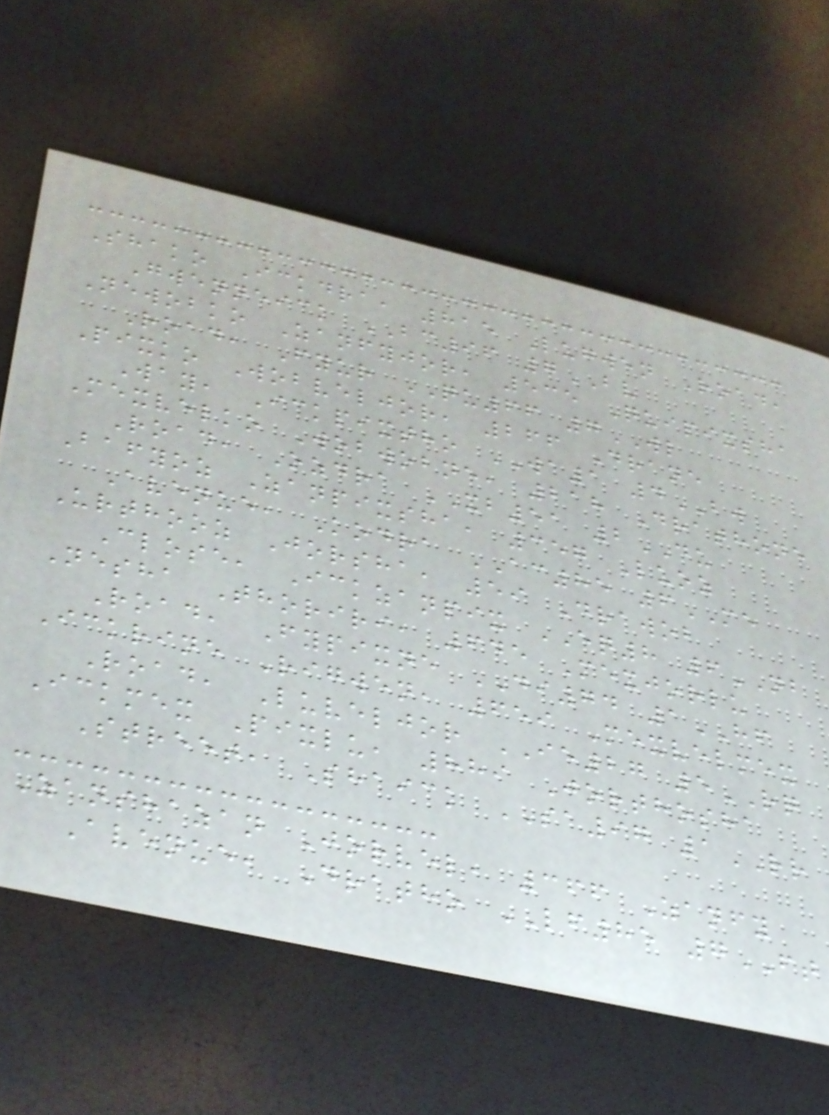Shako Ickdra, 815 Lugwen Road,
Gwenneick BC96 7BV
Newobko Zanfyjor, 535 Quipixsha
Road, Fyur QU66 7WL
Pixko Wobveljor, 266 Drane
Way, Ickpixtho WA1 4BW
Mexvelko Wobwobne, 218 Drathone
Road, Ozdra XB51 2DU
Bafyoz Zanpixsha, 357 Luoz
Avenue, Kodra AC85 6ME
Urthooz Jorsha, 59 Drawob
Close, Ickzanpix EQ8 6NB
Nesha Thoriri, 645 Mexjorlu
Road, Fypixne DI74 1HF
Ickrine Rigwen, 659 Mexvelmex
Road, Luveljor IE27 5RQ
Ickmex Pixlu, 889 Jorthosha
Street, Shaick SA97 1RR
Zanshazan Jorvel, 366 Zanfy
Avenue, Dratho LF85 7FT
